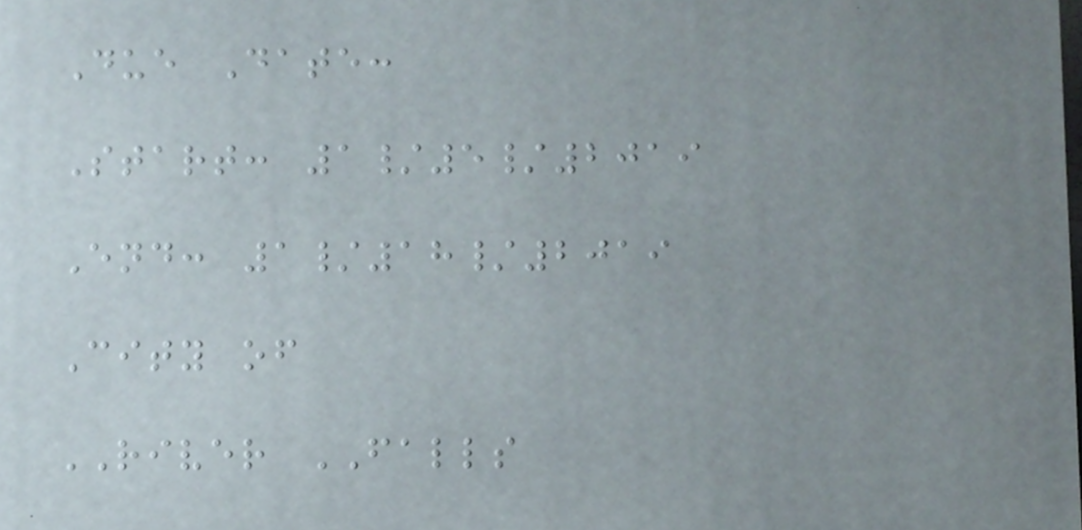Due Date:
Start: 1/5/2019
End: 1/18/2019
City of
RIVER FALLS
